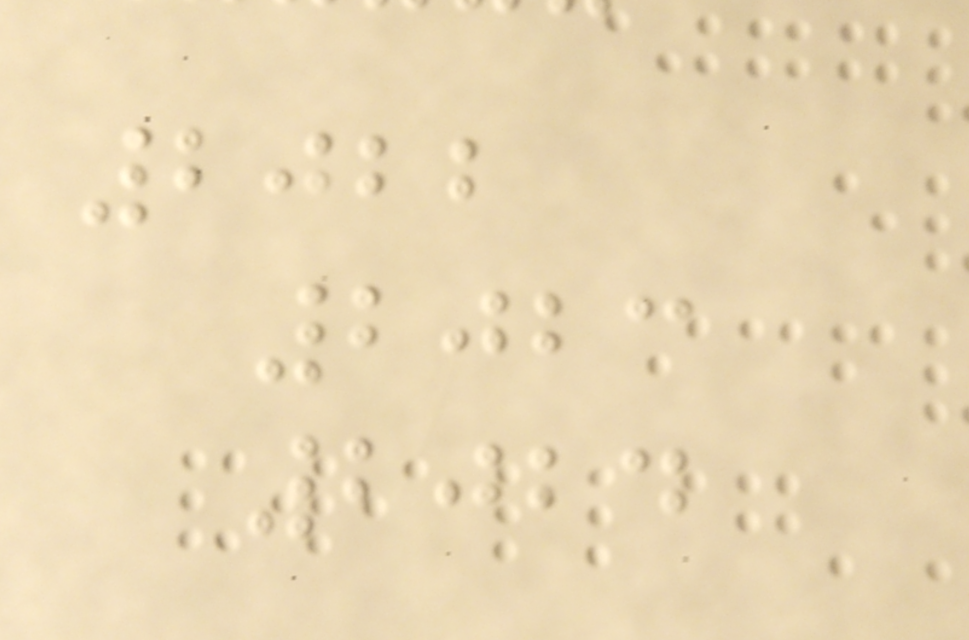2022
2023
2024
